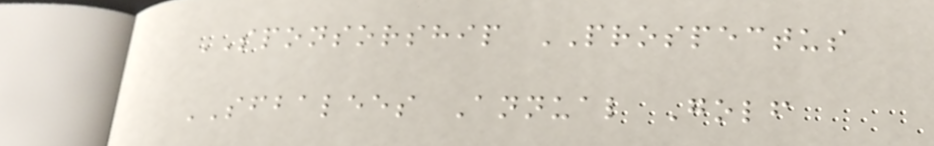SPONSORSHIP PROSPECTUS
SFBALEES Annual Golf
